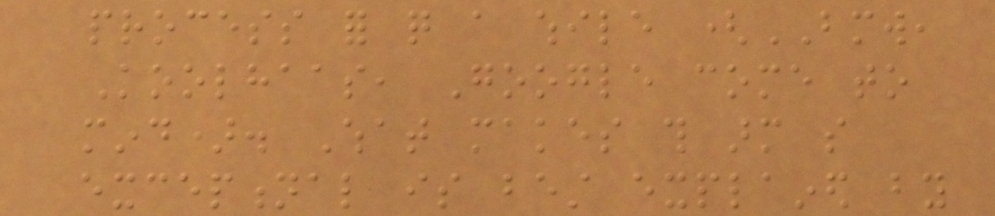process for quite a while (BMW,
Koolhaas, Google come to
mind). What makes this arm so
exceptional is best explained by
